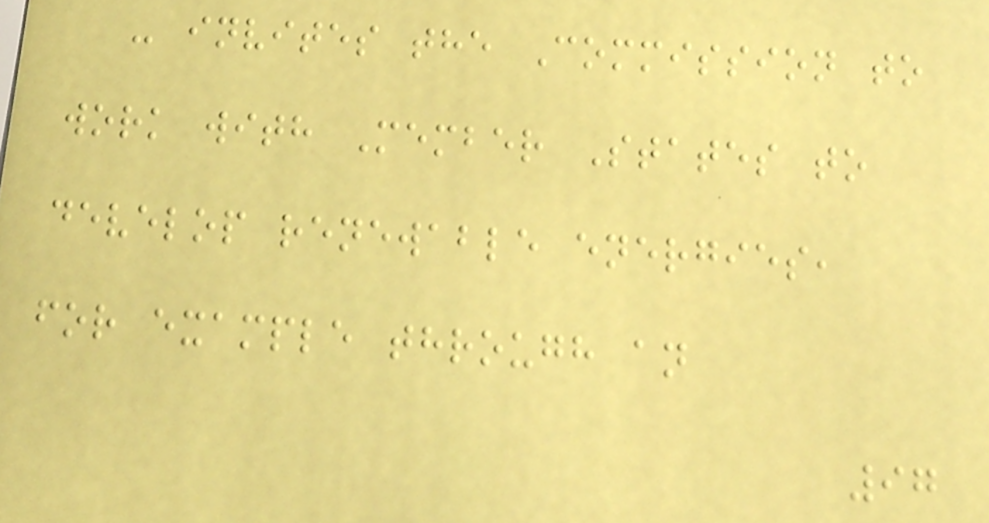- invites the Commission to
work with Member States to
develop renewable energies,
for example through an
97
